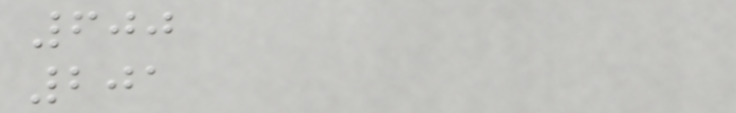600
201
